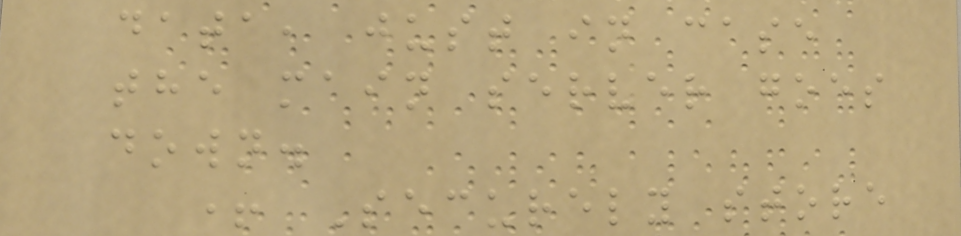data, just in case
the main server goes
down.
+ Securely store
